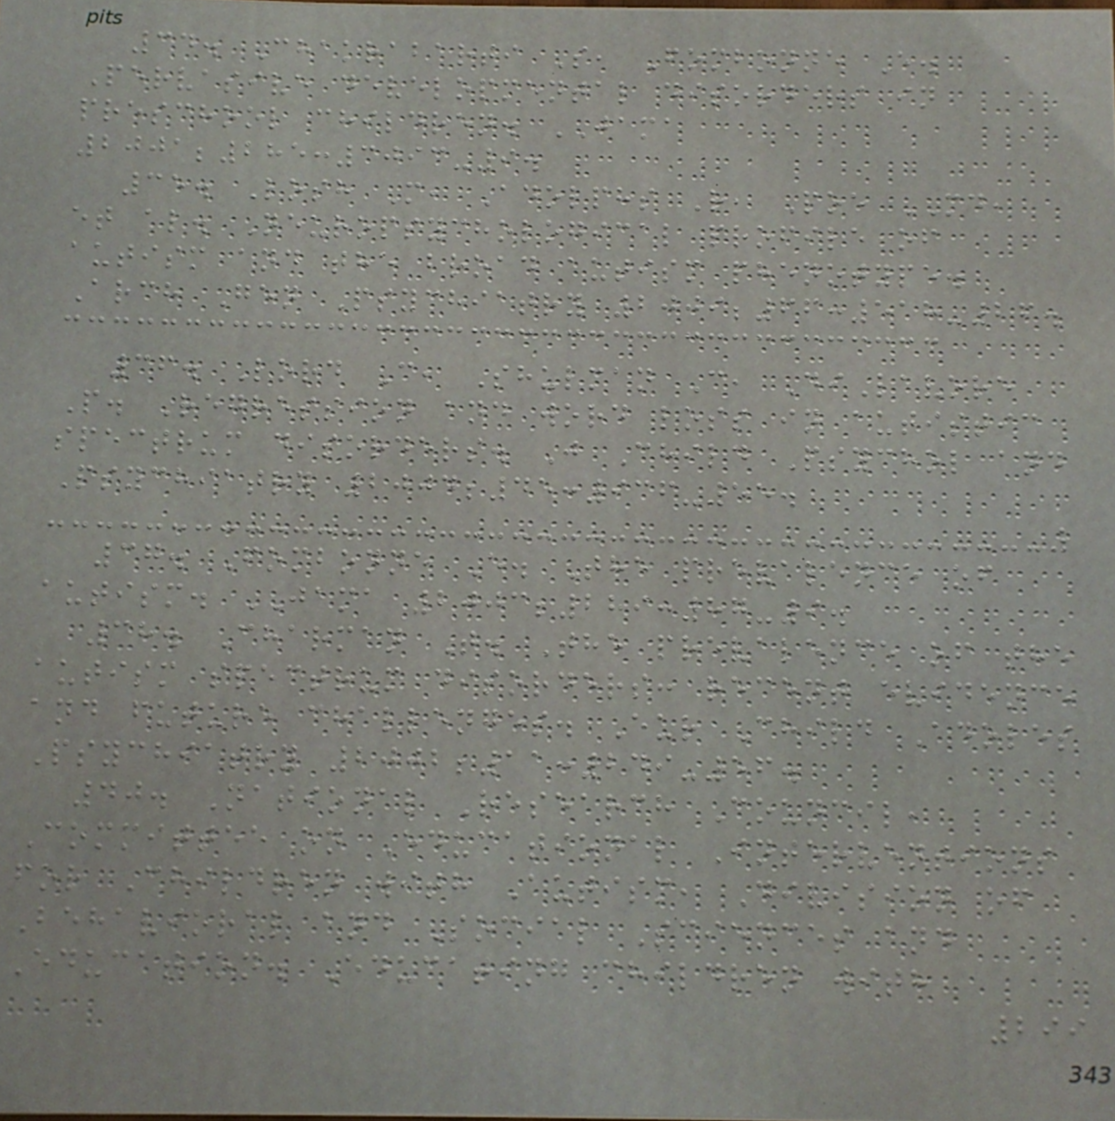34. Chakrabarti S, Fombonne E.
Pervasive developmental disorders in
preschool children. JAMA
2001;285:3093-9.
35. Losh M, Adolphs R, Poe MD,
et al. Neuropsychological profile of
autism and the broad autism phenotype.
Arch Gen Psychiatry 2009;66:518-26.
36. Lord C, Shulman C, DiLavore
P. Regression and word loss in autistic
spectrum disorders. J Child Psychol and
Psychiatry 2004;45:936-55.
37. Fombonne E. The prevalence of
autism. JAMA 2003;289:87-9.
38. Charman T. The prevalence of the
autism spectrum disorders: recent evidence
and future challenges. Eur Child Adoles
Psychiatry 2002;11:249-56.
40. National Research Council,
Committee on Educational Interventions
for Children with Autism, Division of
Behavioral and Social Sciences and
Education. Educating children with
299
